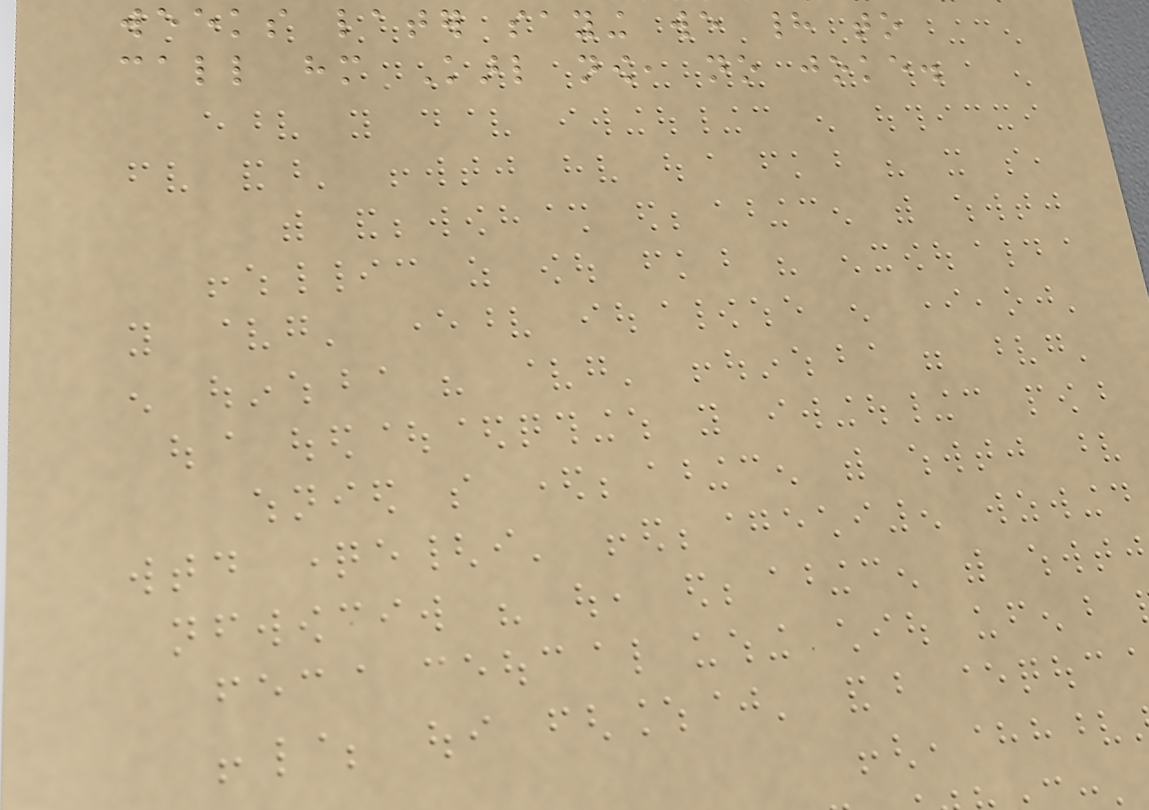weeks later saying we had to
call him Karl now, no joke.
